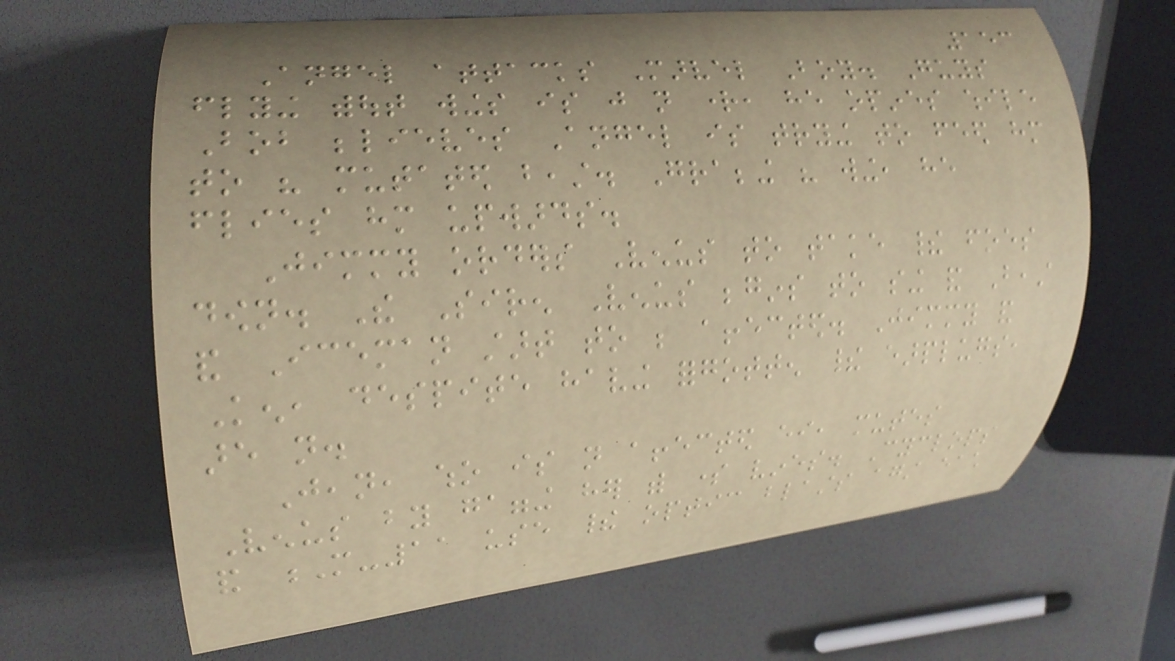153
Angel attacks Marvel Boy. Guys
flying without wings is just not right, he opines while
Bob believes Angel is trying to feed him
to his mutated beast. Grabbing his wing, he
flies him upwards.
Jimmy orders Venus to take their foes
down. The Siren Venus begins to sing and Beast
and Iceman start to be affected. Jimmy and
Ken, despite having forgotten their earplugs,
are not.
Jean, who is not affected either, mutes
Venus by gagging her with some vines. Cyclops
and M-11 use their optic blasts against each
